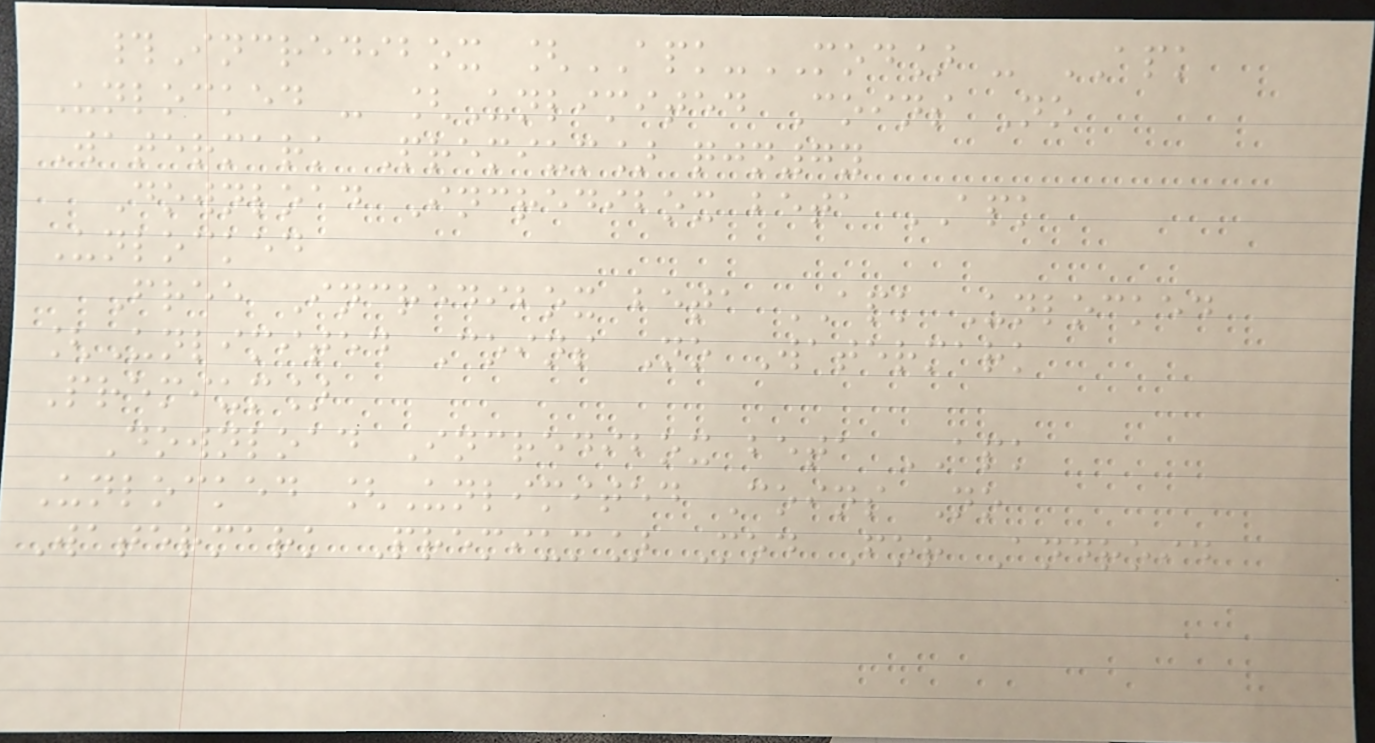#Incredibox [APK-MOD] - APK
Unlocked - [Unlimited Coins No
Watermark Premium] qjn7y
Download Incredibox beta APK
Unlocked
Free Incredibox beta APK Unlocked
[Unlimited Coins No Watermark
Premium]
Download Incredibox beta APK
Unlocked [Unlimited Coins No
Watermark Premium] Mod For Android
